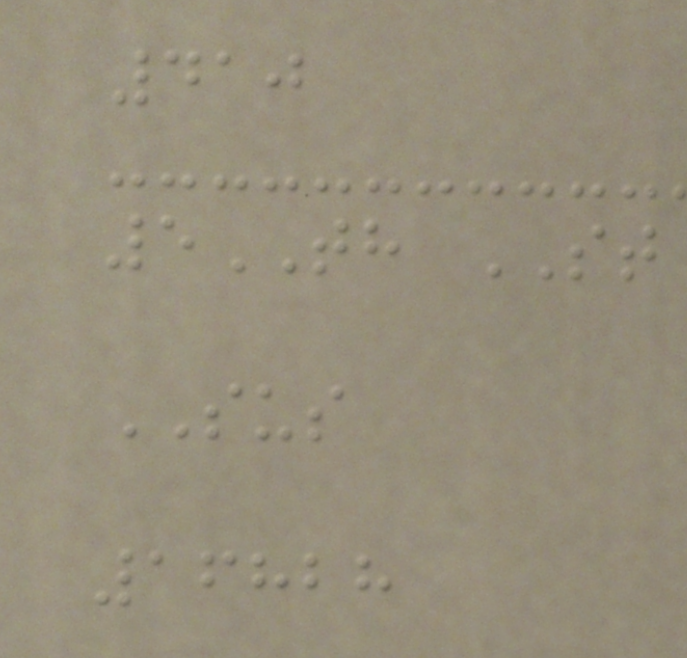410
5TH ST
SUS
16828
